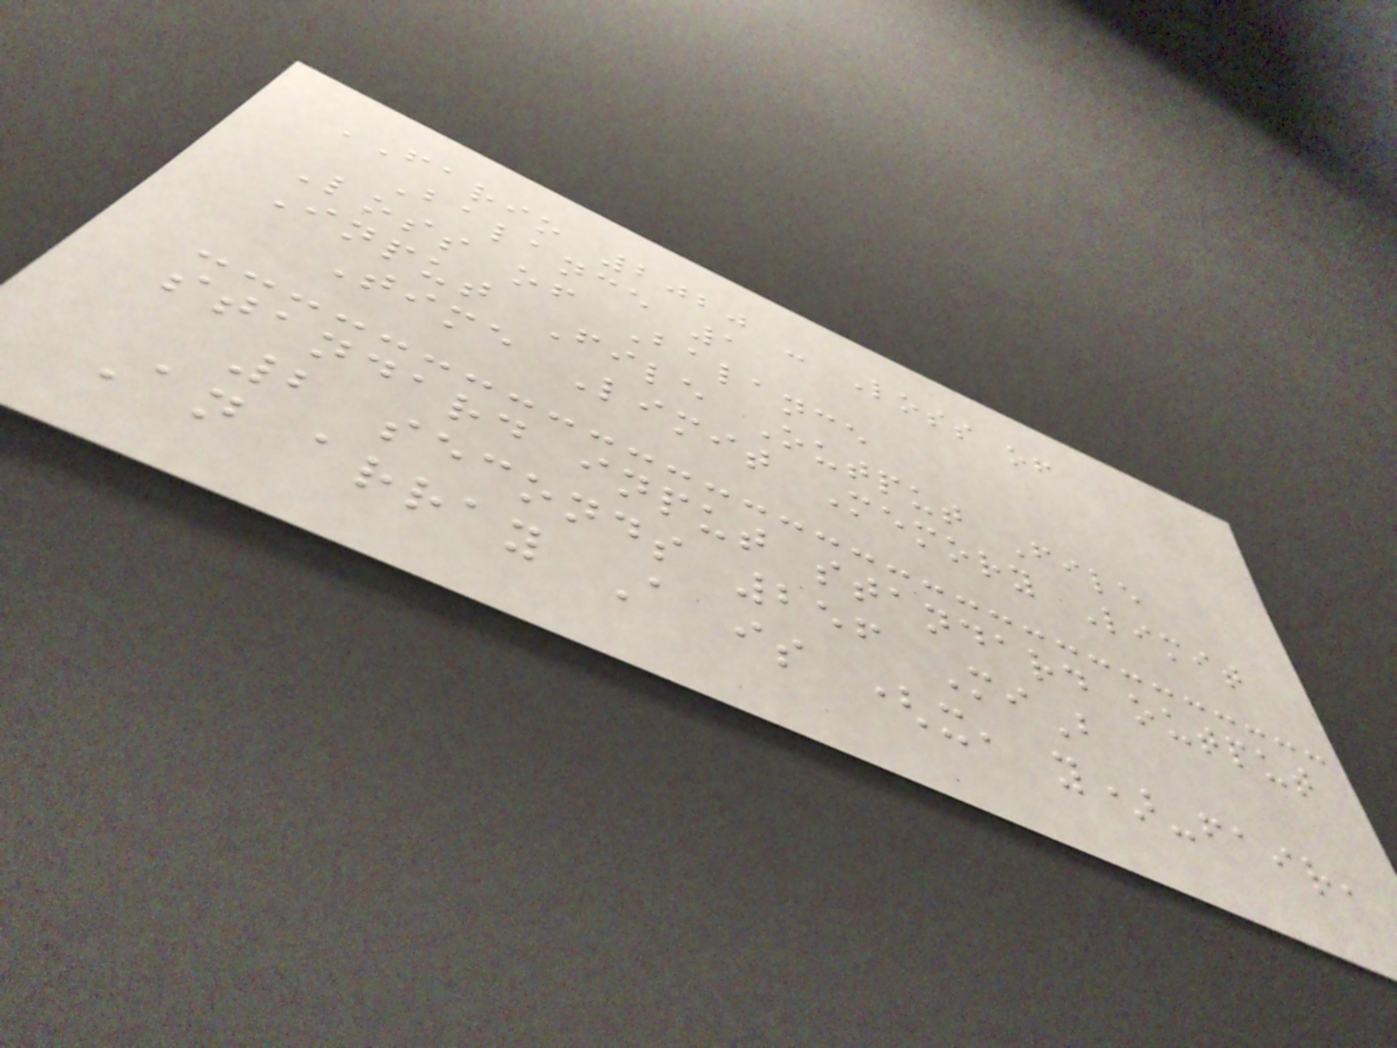FARIO 2020 - Loss of
Balance 1
Loss of Balance
Input File Output File
Time Limit Memory Limit
standard input standard output
2 seconds 256 MiB
An array A is (x, y)-fair,
